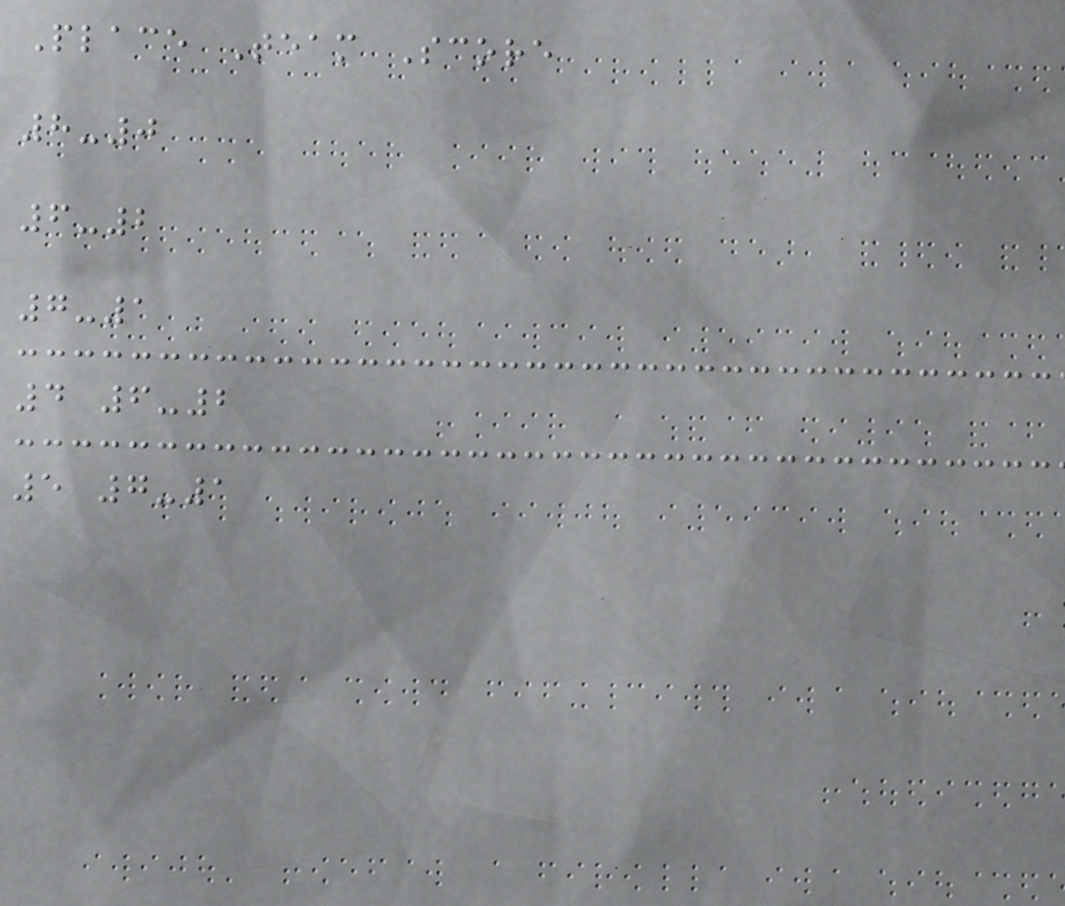Place Team Score
8-0
6-2
7-1
4 6-2
5 7-1
